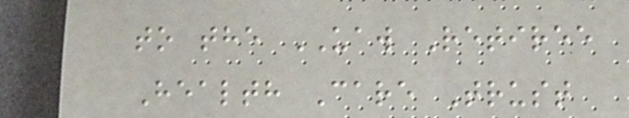to the UAW Retiree
Health Care Trust
